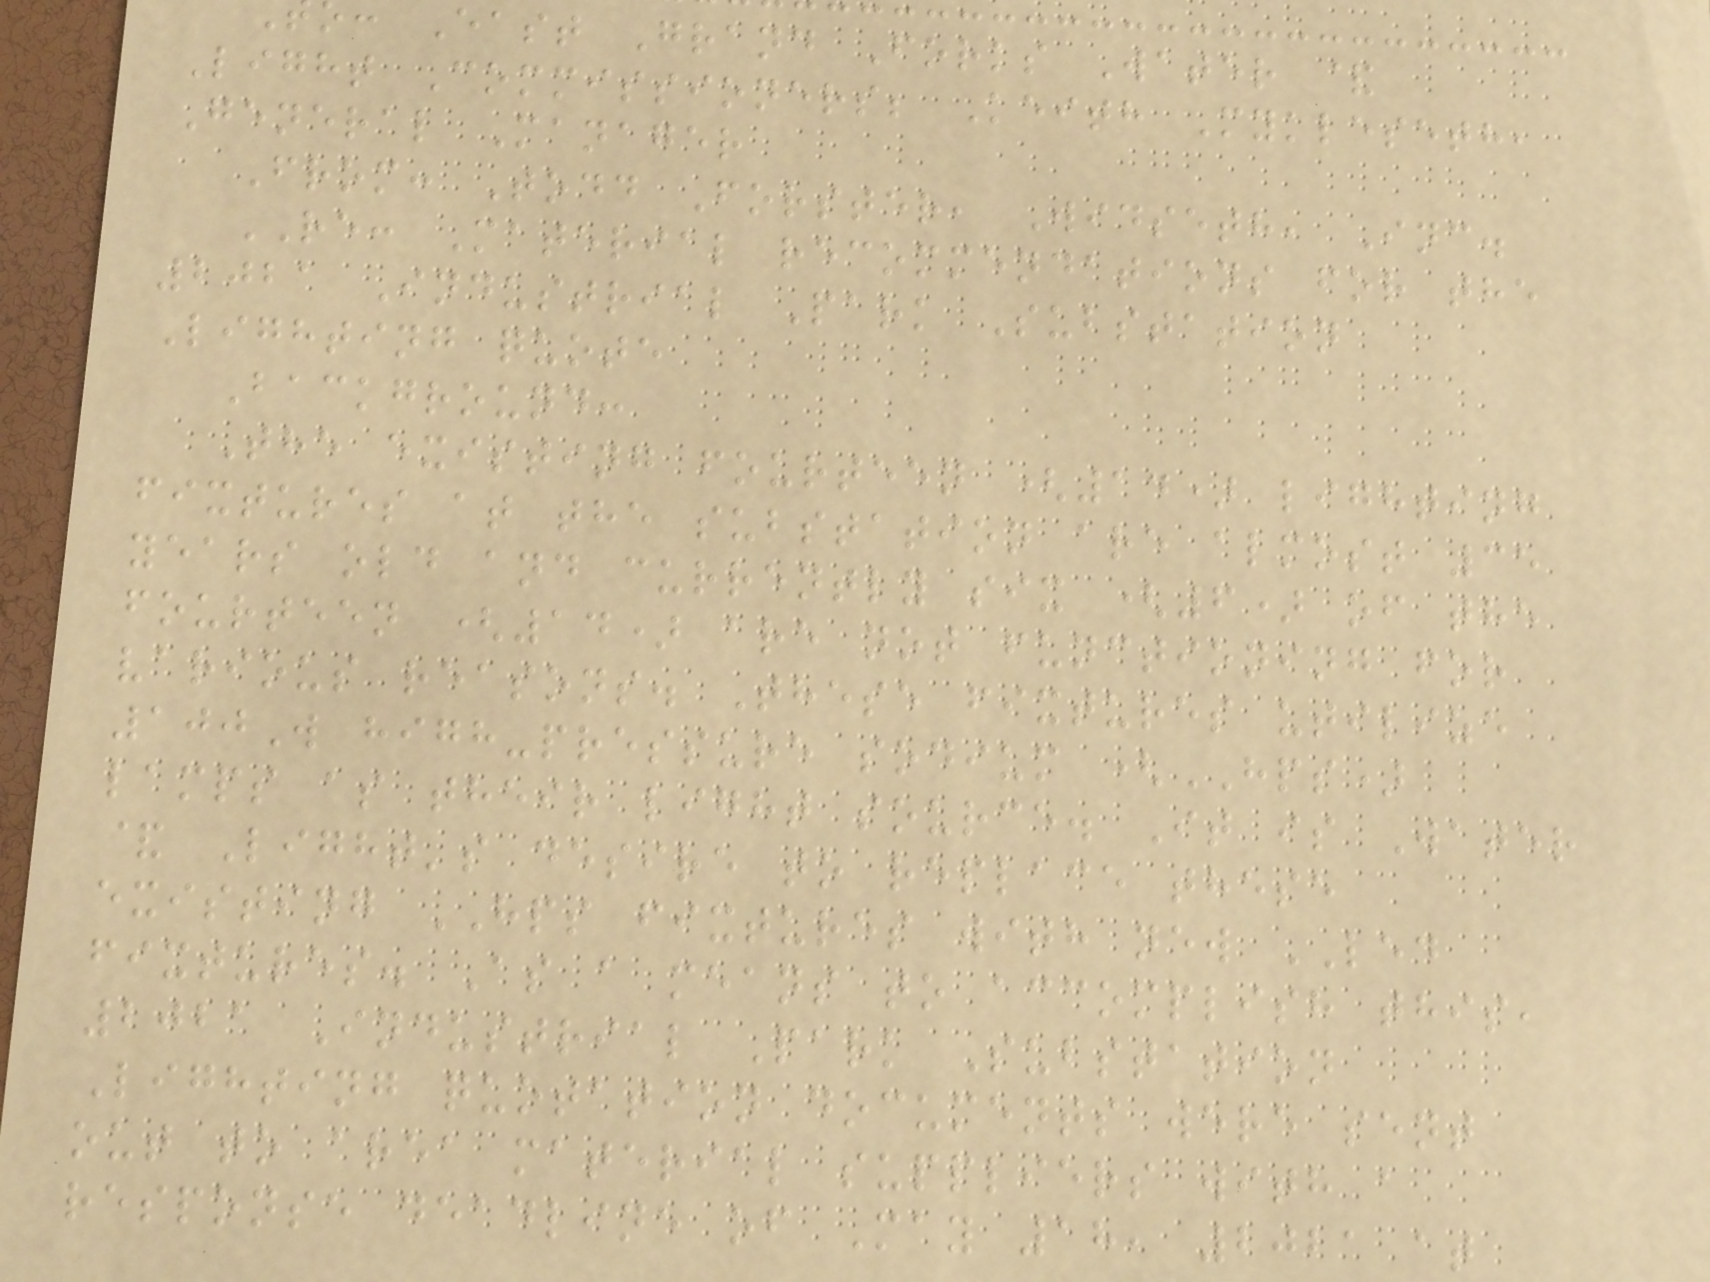: East Grand Forks Water &
Light Commissioners; Keith Mykleseth,
General Manager
From: Todd Forster, Widseth, Inc.
RE: Material recommendations for the
2021 Industrial Park Substation
Lighting quote
Background:
The existing fourteen (14) lighting
fixtures at the substation are almost 35
years old and currently six (6) of the
fourteen (14) are not functioning for
various reasons. These fixtures utilize
100W high-pressure sodium (HPS)
lamps as their light source. It is Water
& Light's desire to replace these
existing HPS fixtures with new LED
fixtures. As a means to accomplish this,
2021 Industrial Park Substation
Lighting quotation documents were sent
out to area material suppliers with a
response deadline of May 18, 2021 at
